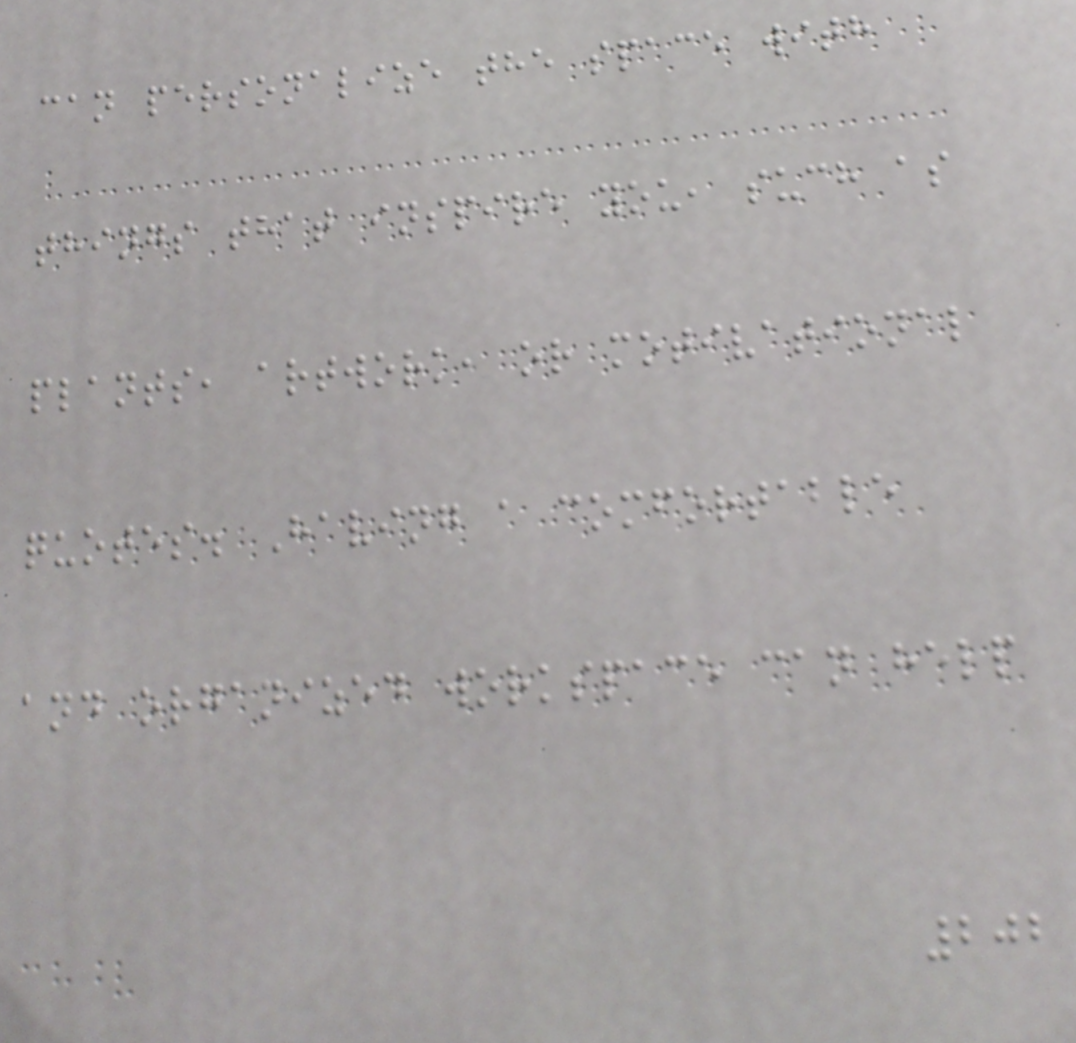can personalize the space with
things that inspire you, such as
plants, artwork, or motivational
quotes. Having a comfortable
and organized workspace can help
202
